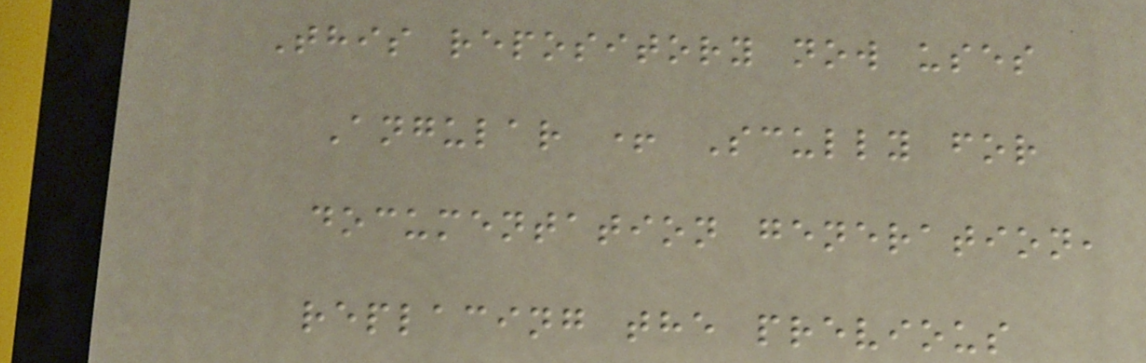This repository now uses
Angular + Scully for
documentation generation,
replacing the previous
